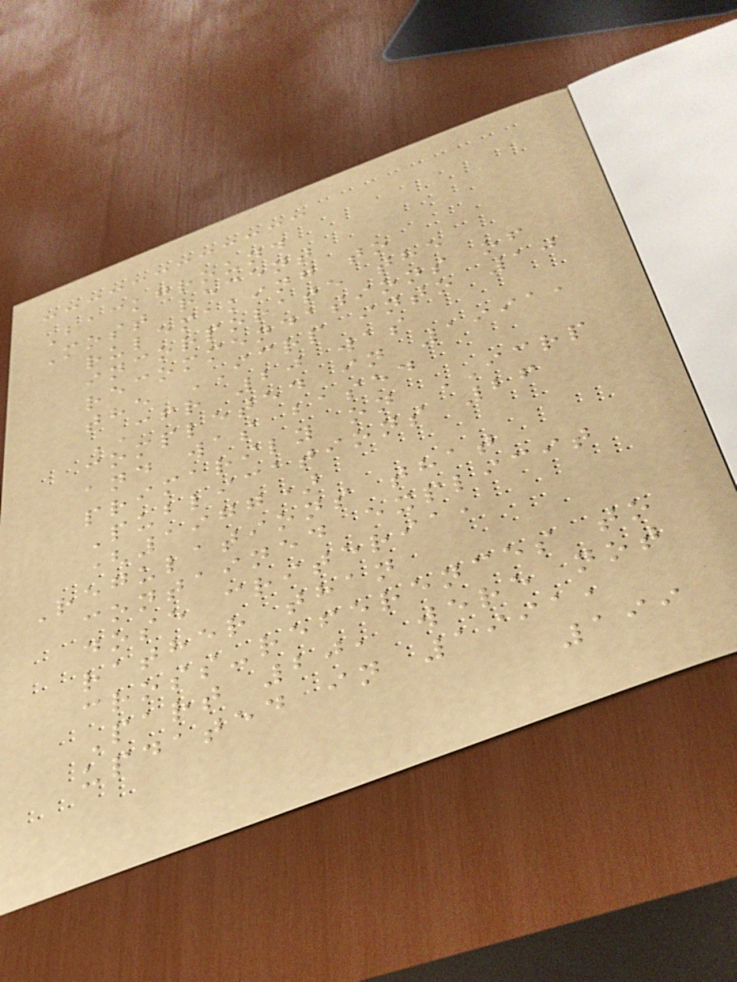Background
Most recent
rulemaking to
incorporate the
recommendations of
the ICRP into 10
CFR 20 was
completed in 1991,
and was based
primarily on ICRP
Publications 26
(1977)
Regulations that
contained explicit
dose criteria,
rather than
cross-references to
Part 20, were not
updated in 1991,
199
